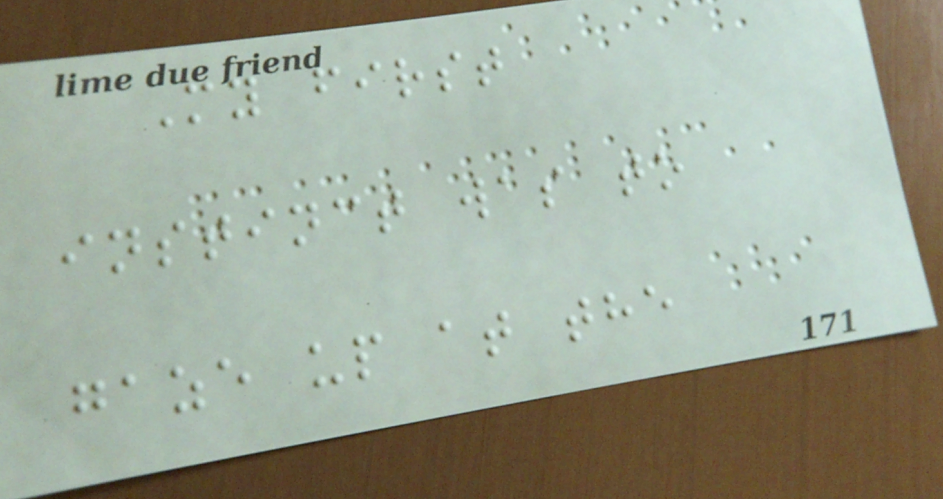My first
instinct was to
gaze up at the
